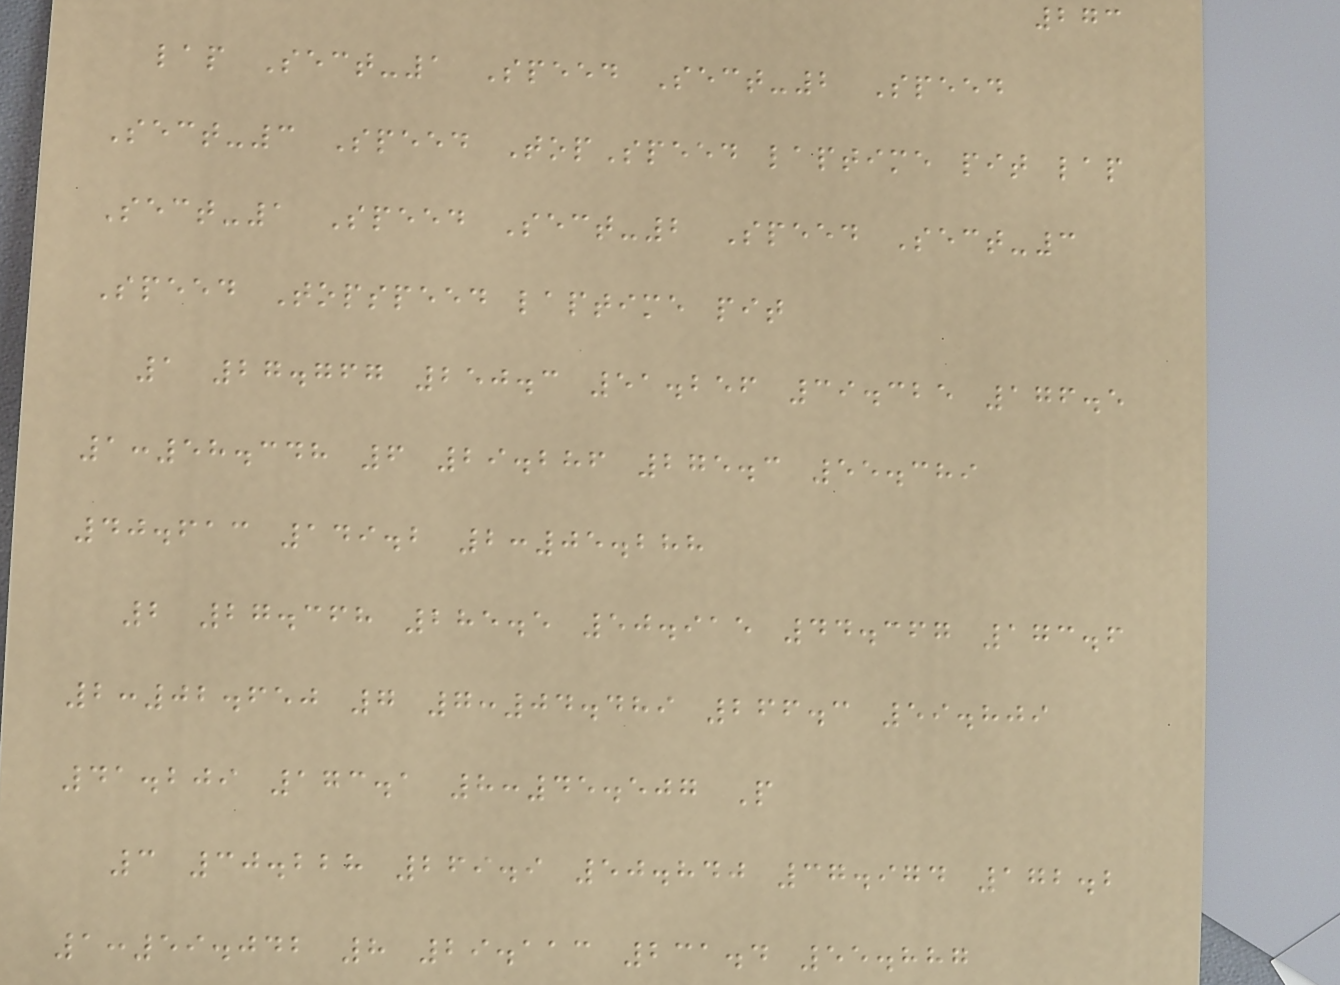273
lap Sect-1 Speed Sect-2 Speed
Sect-3 Speed TopSpeed laptime pit lap
Sect-1 Speed Sect-2 Speed Sect-3
Speed Topspeed laptime pit
1 27.767 250.3 51.256 39.325 176.5
1:58.348 6 29.286 275.3 55.389
40.613 149.2 2:05.288
2 27.368 285.5 50.915 44.367 173.6
2:02.650 7 7:04.489 266.3 59.809
41.209 173.1 8:45.507 P
3 30.228 269.9 50.840 37.974 172.2
1:59.042 8 29.113 231.4 55.887
